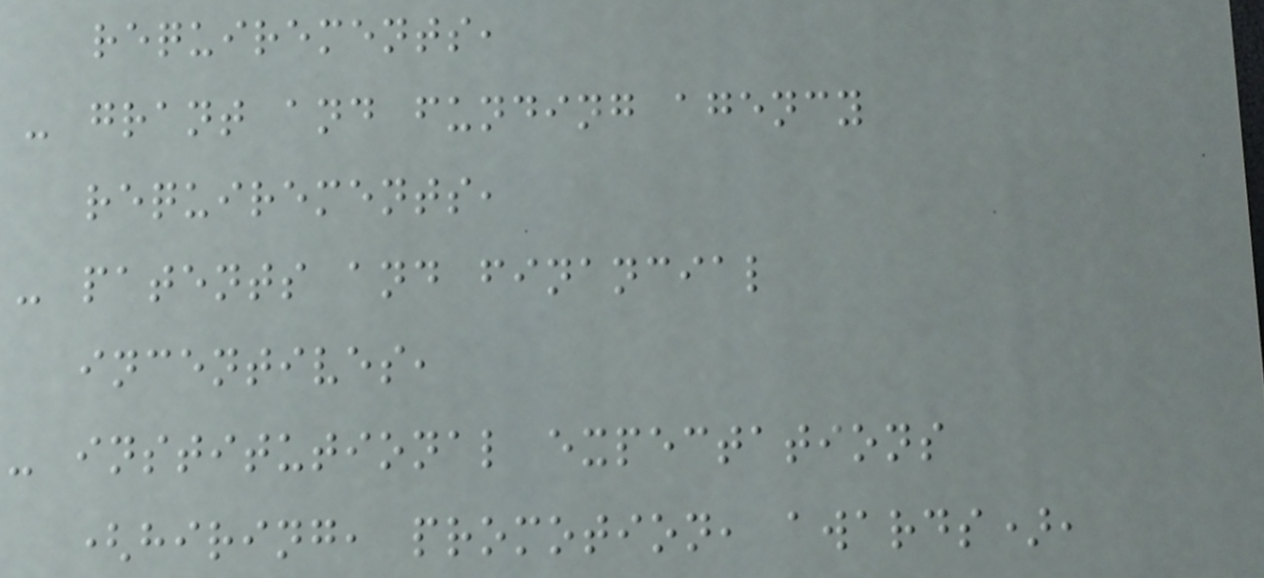requirements,
- grant and funding agency
requirements,
- patents and financial
incentives,
- institutional expectations
(hiring, promotion, awards),
